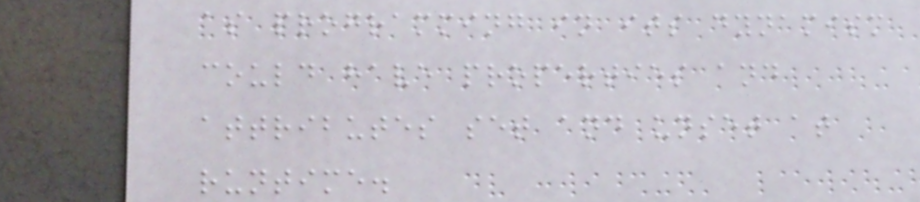as programming in its dynamism
could have properties and
attributes set and unset at
runtime.
